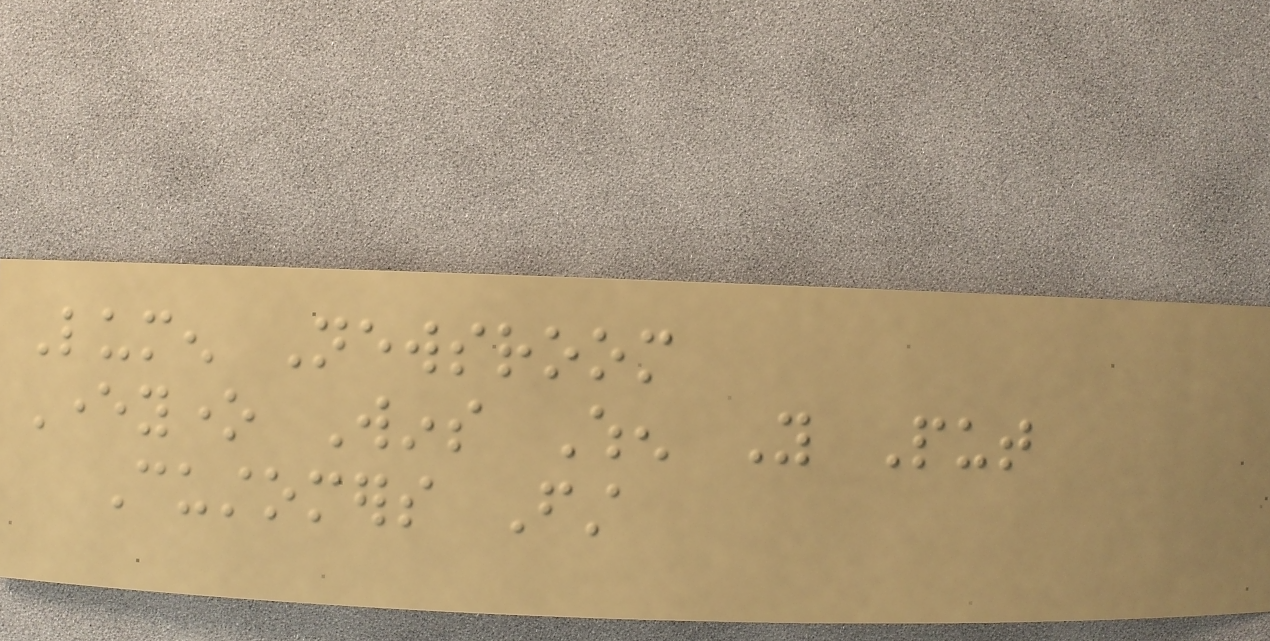Lumen Newsroom
Everyone Wins When You Put
Customers First
